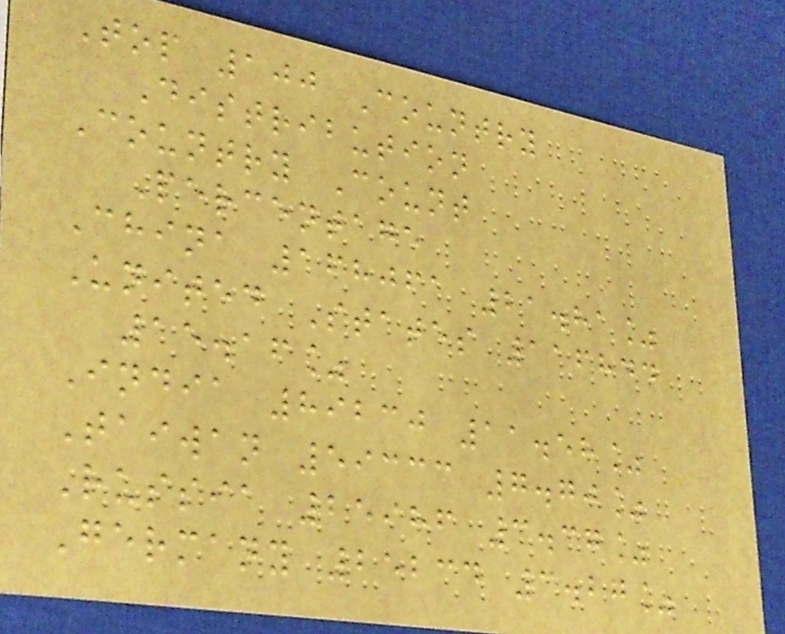Top 100 Country
Distribution
Country Count
Percentage
China 168061 21.81%
United States 116844
15.16%
India 89230 11.58%
Taiwan 59333 7.70%
Russia 25986 3.37%
Germany 25234 3.27%
